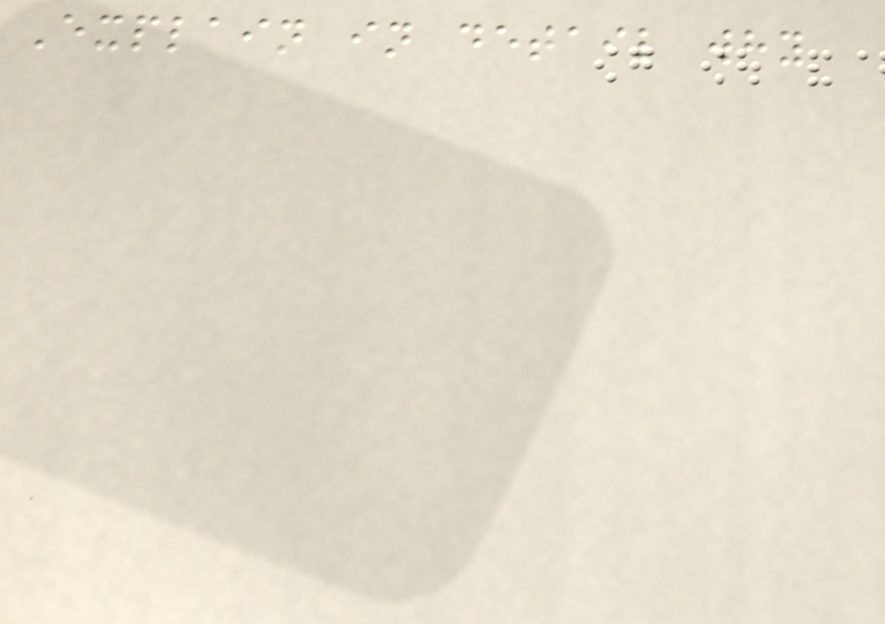Explain in detail why
